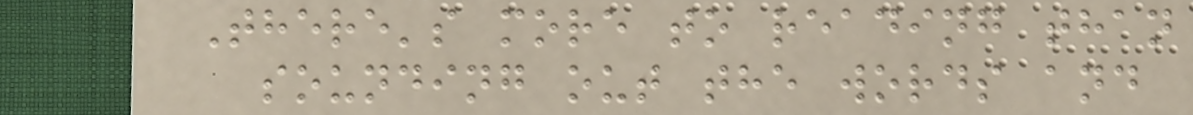There's more to reading than
sounding out the words and
